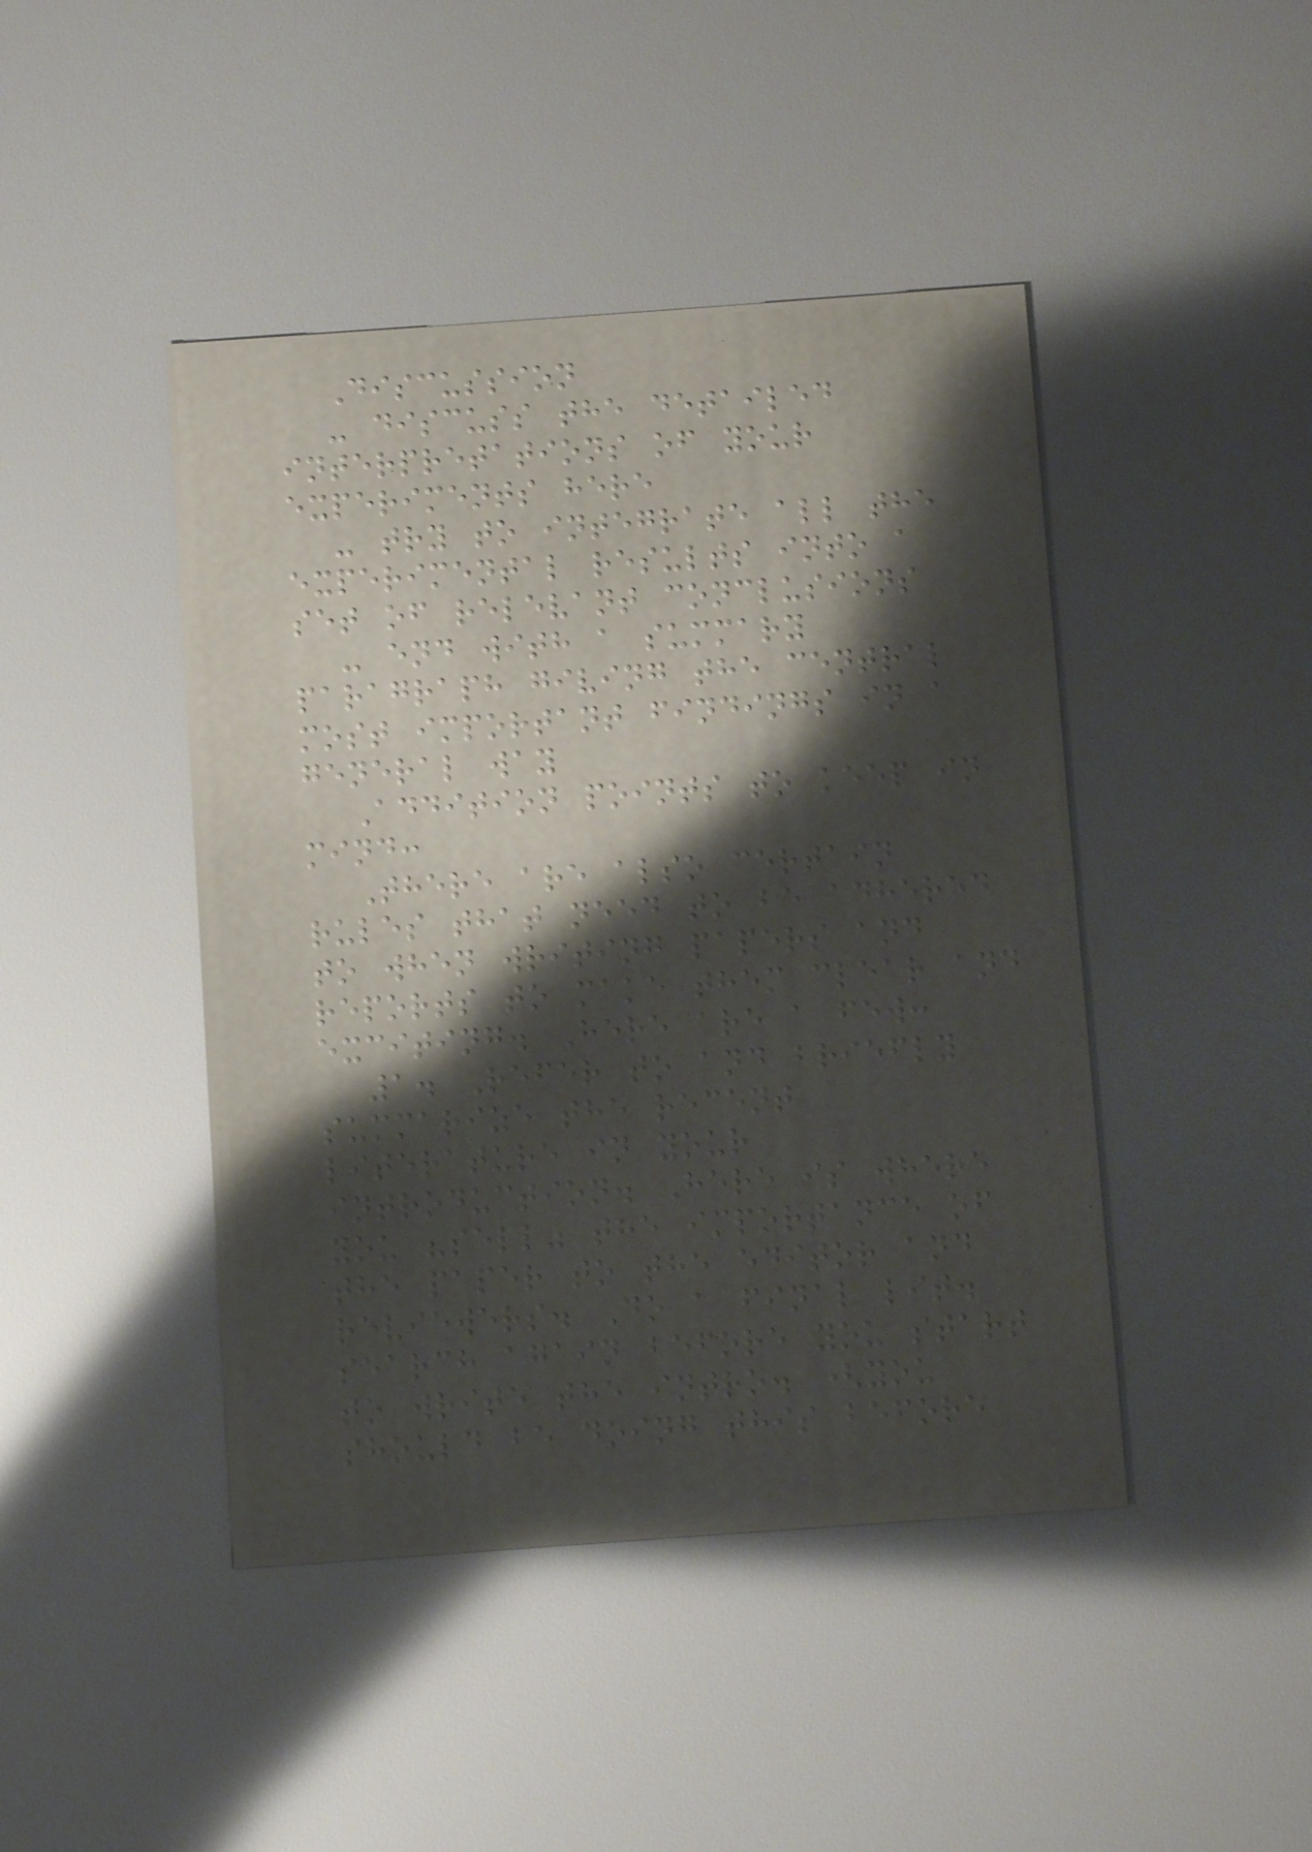Discussion
- discuss the detailed
interpretations of your
experiments here
- try to integrate all the
experimental results into a
set of relevant conclusions
- end with a summary
paragraph giving the central
most important findings in a
general way
Addition points to keep in
mind:
There are also certain
rules that need to be adhered
to when writing papers and
reports to make them clear and
exciting. Here are a few:
1. Refer to and briefly
summarize the recent
literature in your
introduction. Here is where
you "sell" the importance of
the paper to the editor and
reviewers. Do a final lit.
search again before you start
to write the intro. (you
should be doing this before
